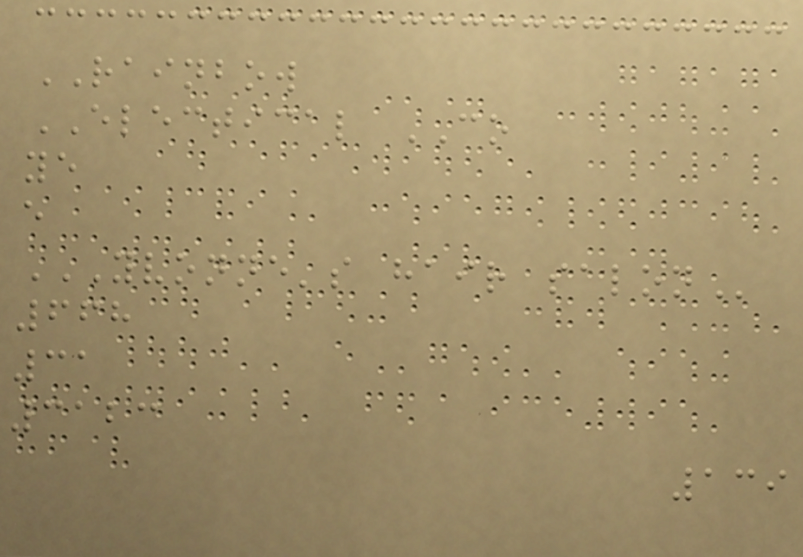RAINBOW
ELECTICAL CO
ye
e
YVONNE'S HAIR SALON
668
31
3123
139
